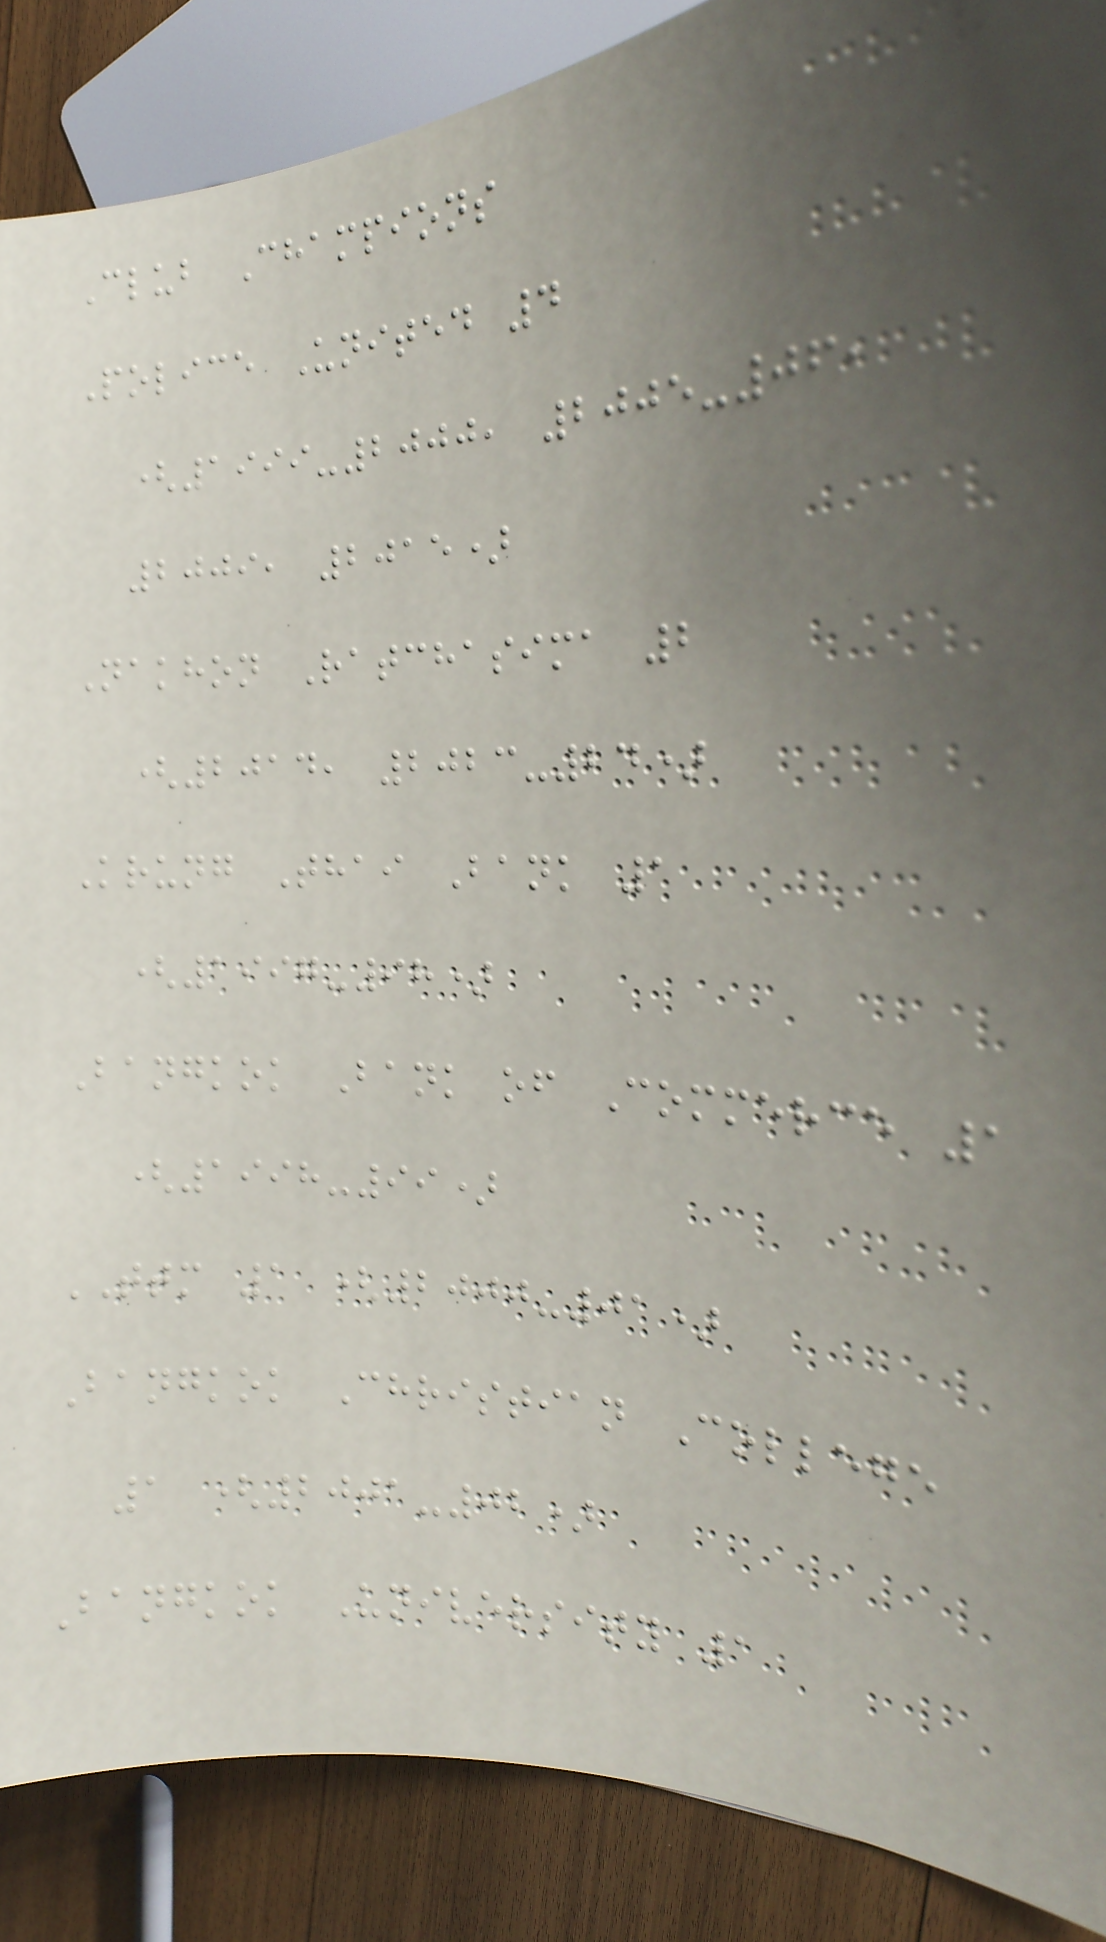Club Champions
Police United 4
(1999-2000, 2005-06,
2009, 2015)
Nakhon Ratchasima 2
(2014, 2023-24)
Krung Thai Bank 1
(1997-98)
Bangkok Bank of Commerce 1
(1998-99)
TTM 1 (2000-01)
Bangkok Christian College
1 (2001-02)
Bangkok University 1
